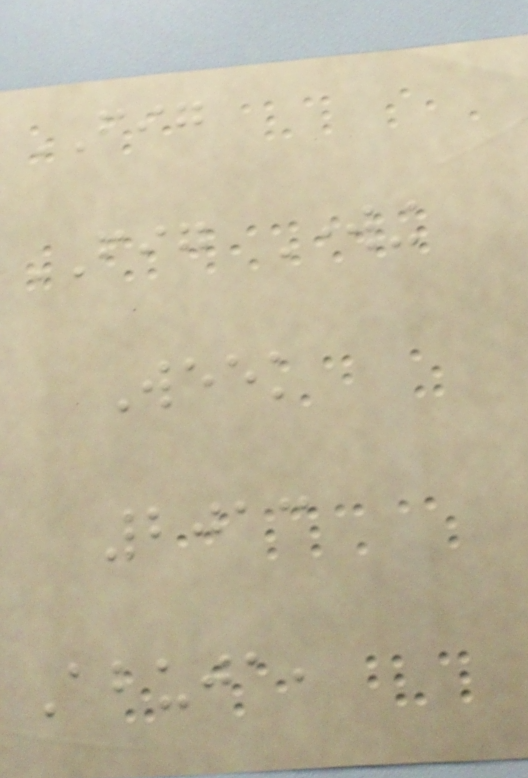FIG
FIG Working
Week
2013
Abuja,
